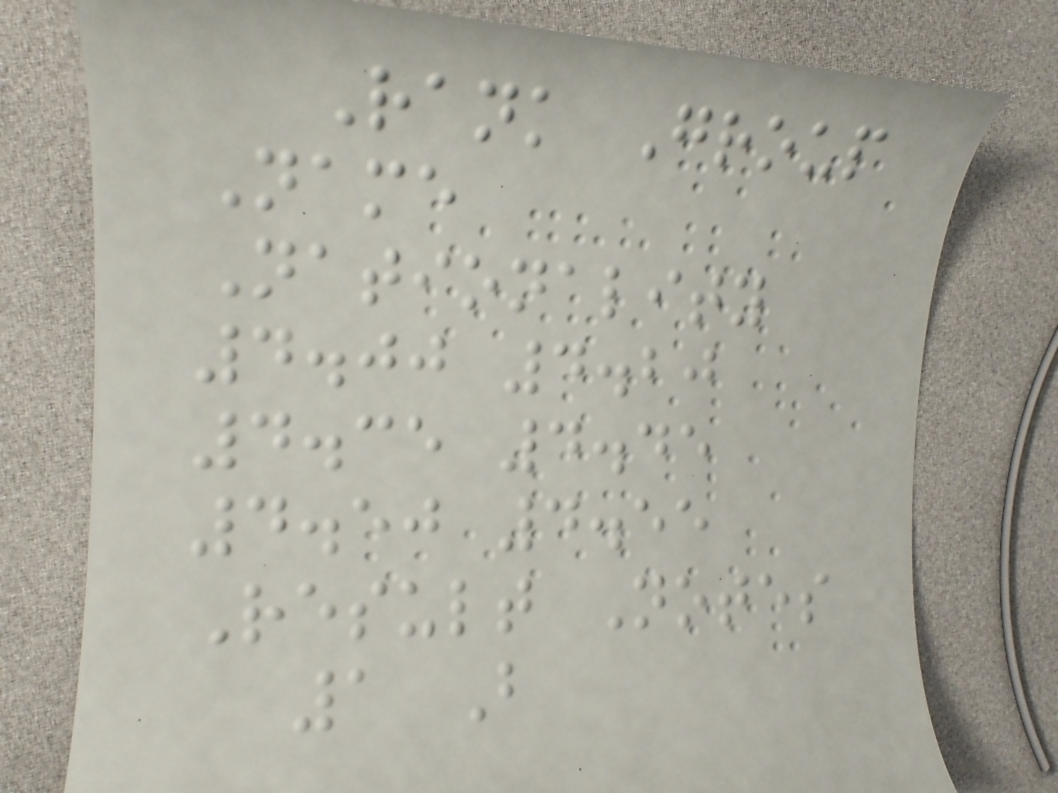Rank Group
Name
Nationality
4.00 4.20
4.35 4.45
4.50 4.55
Result Notes
1 B
